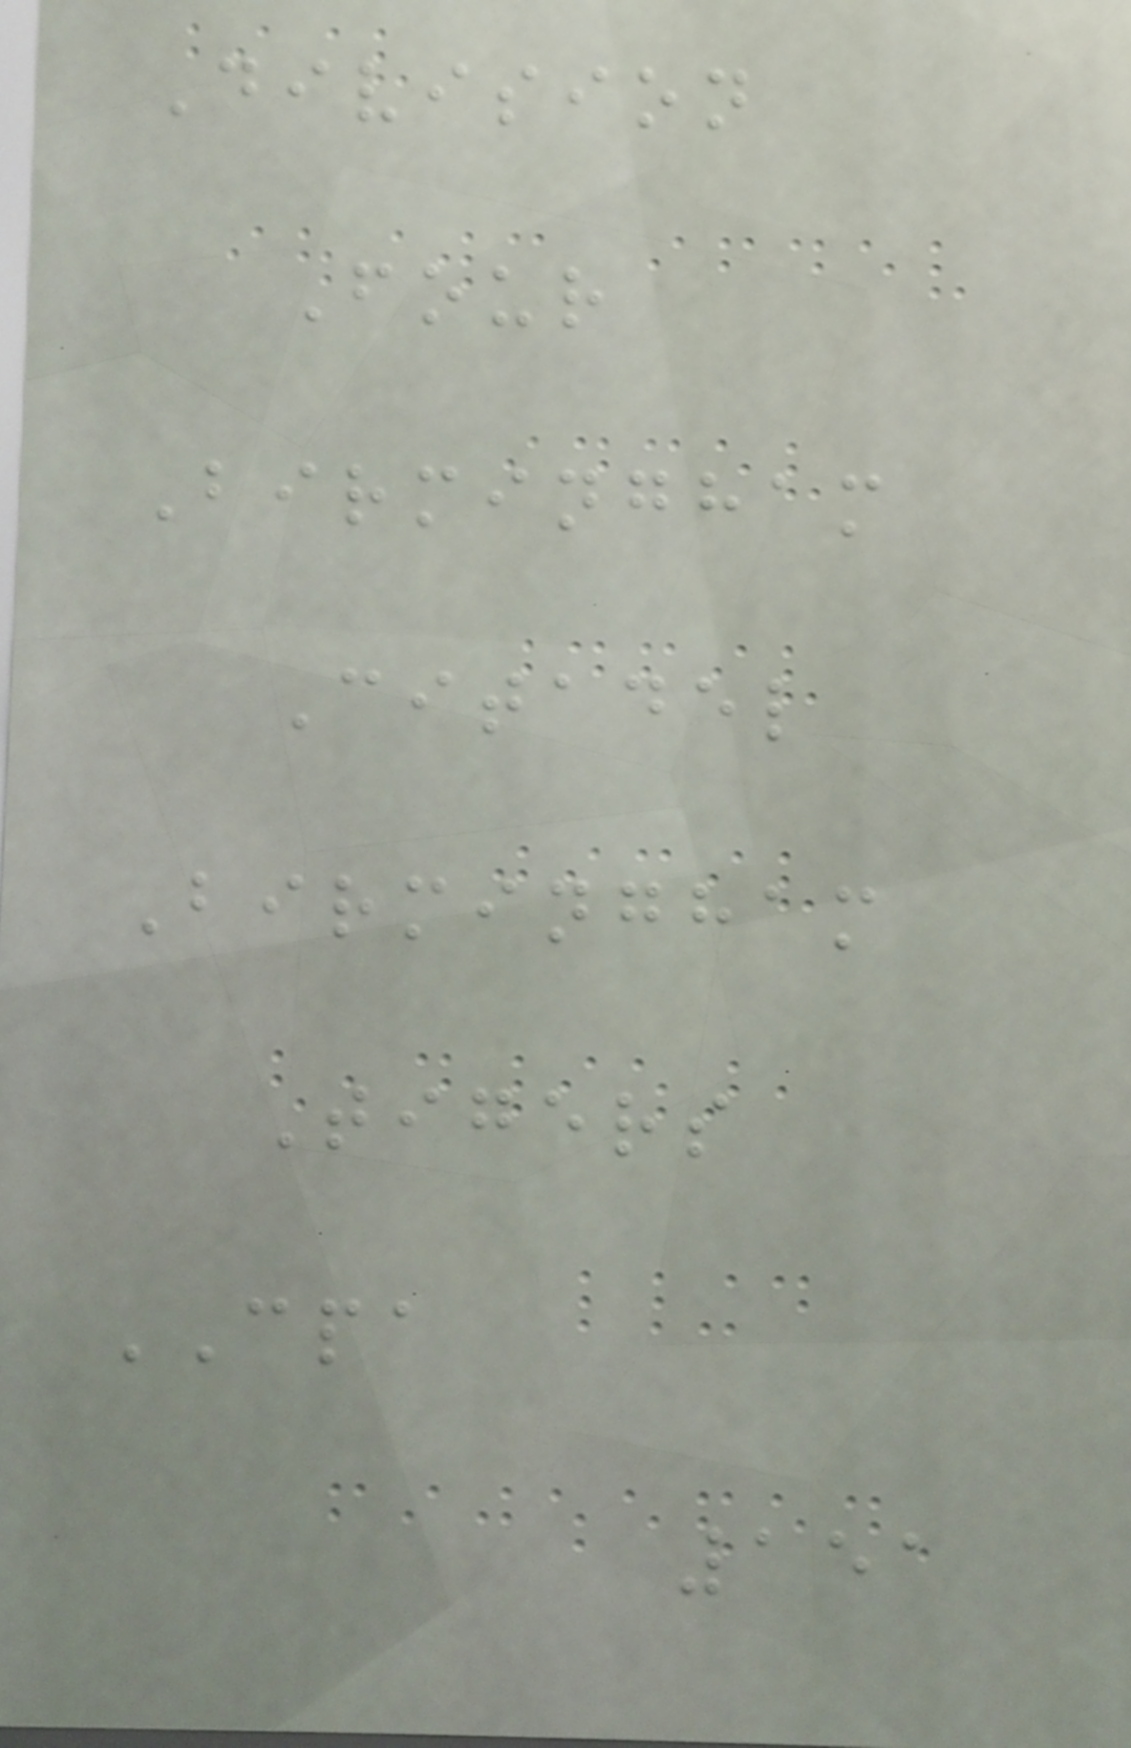Division
Four
Birmingham
Citadel
Birmingham
Tigers
CPA
151
